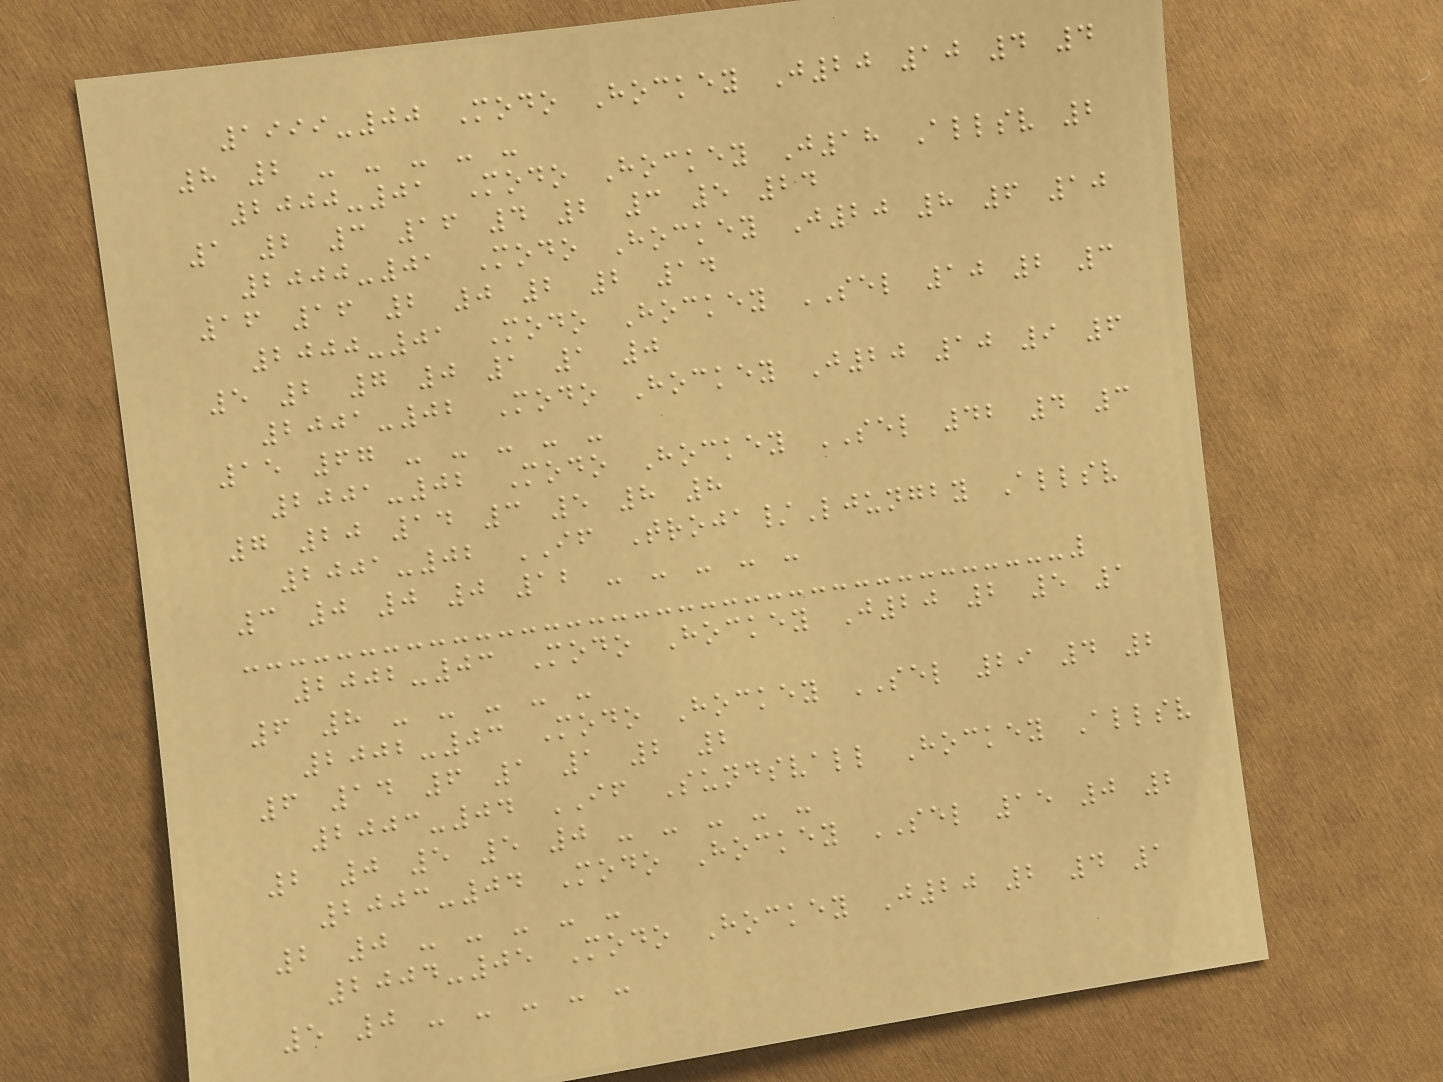1999-00 Modo Hockey J20 10 4 4
8 2 - - - - -
2000-01 Modo Hockey J18 Allsv 2
1 2 3 16 4 2 3 5 24
2000-01 Modo Hockey J20 8 6 10
16 16 2 0 2 2 14
2000-01 Modo Hockey SEL 10 2 3
5 2 7 0 1 1 0
2001-02 Modo Hockey J20 10 9 6
15 67 - - - - -
2001-02 Modo Hockey SEL 42 4 3
7 20 14 3 5 8 8
2001-02 IF Troja/Ljungby Allsv
3 0 0 0 12 - - - - -
2002-03 Modo Hockey J20 2 5 1
6 8 - - - - -
2002-03 Modo Hockey SEL 29 4 2
6 14 6 1 1 2 2
2003-04 IF Sundsvall Hockey Allsv
2 0 5 5 0 - - - - -
2003-04 Modo Hockey SEL 15 0 2
2 0 - - - - -
2004-05 Modo Hockey J20 2 4 1
5 0 - - - - -
